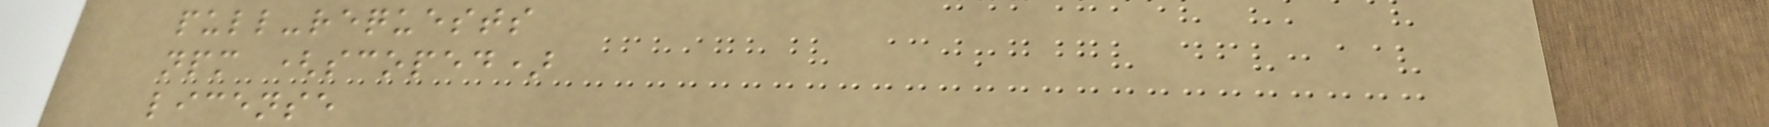pull-requests
npm (scoped)
license
